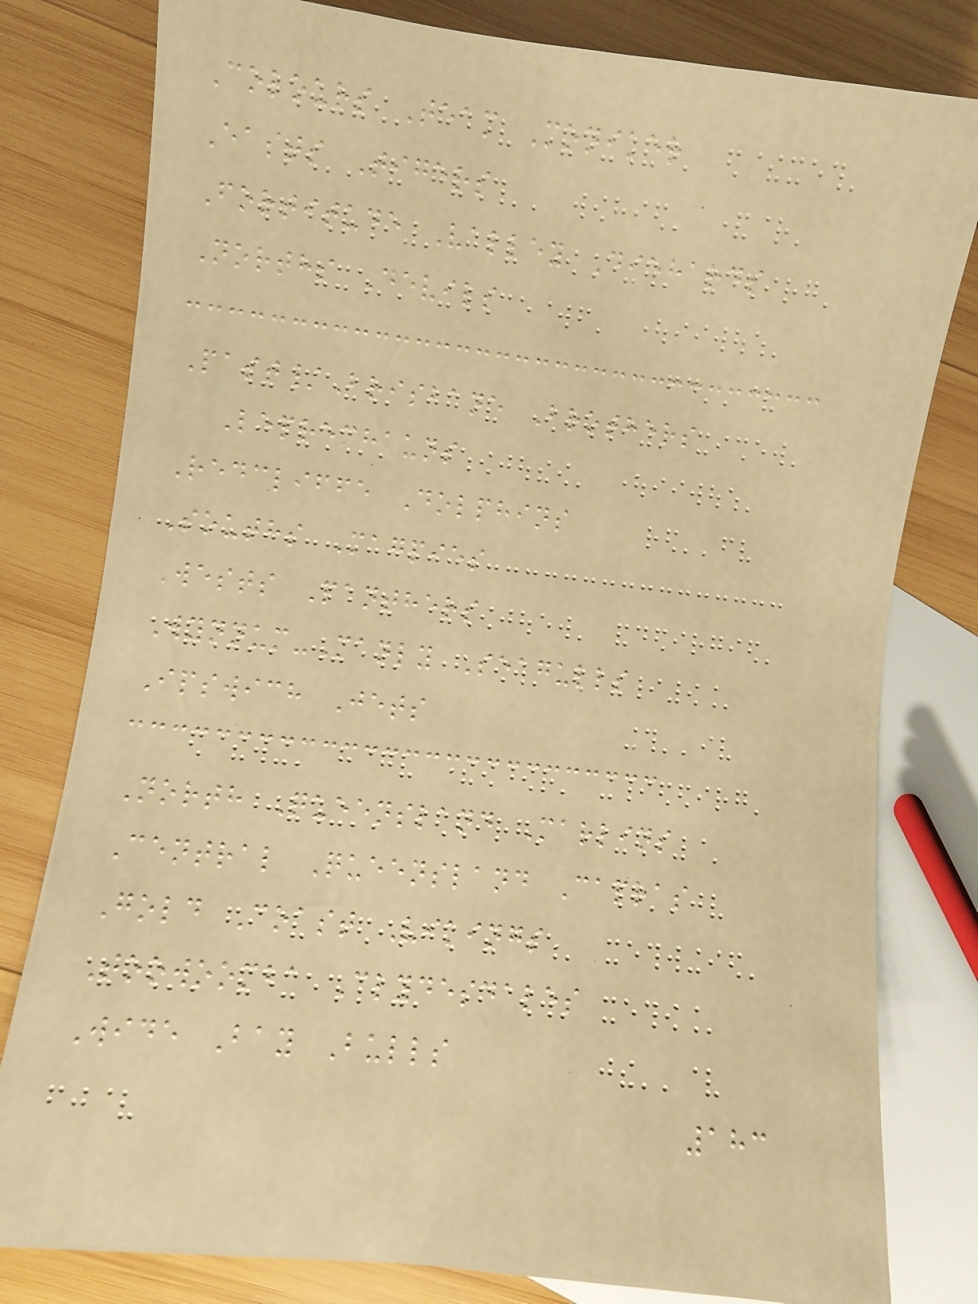Colours Team Moniker
Easts Tigers
Fortitude Valley Diehards
Norths Devils
Past/Brisbane Brothers
Leprechauns
Redcliffe Dolphins
Souths Magpies
Wests Panthers
Wynnum-Manly Seagulls
Ipswich Jets
North Queensland Marlins
Central Queensland Capras
Gold Coast Vikings
Toowoomba Clydesdales
Wide Bay Bulls
183
